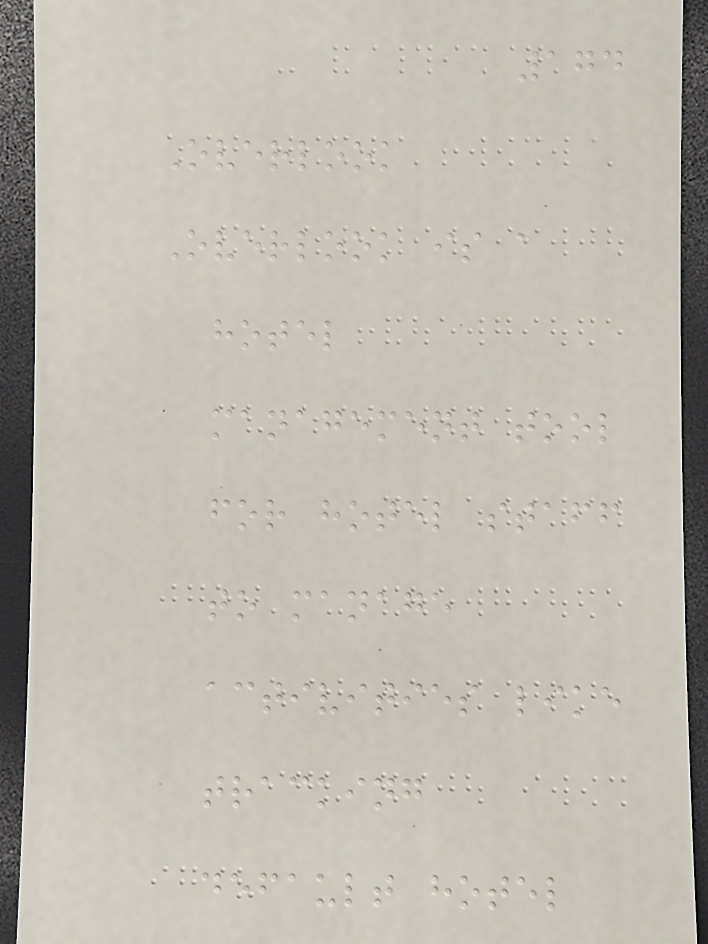174
Overlook
Overlook is a
hotel
management tool
for hotel staff
to manage
activities like
tracking
default hotel
